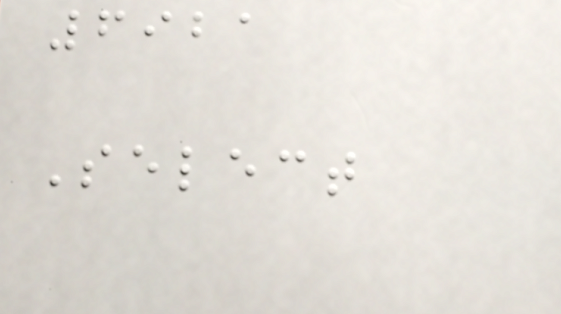6921
Select
